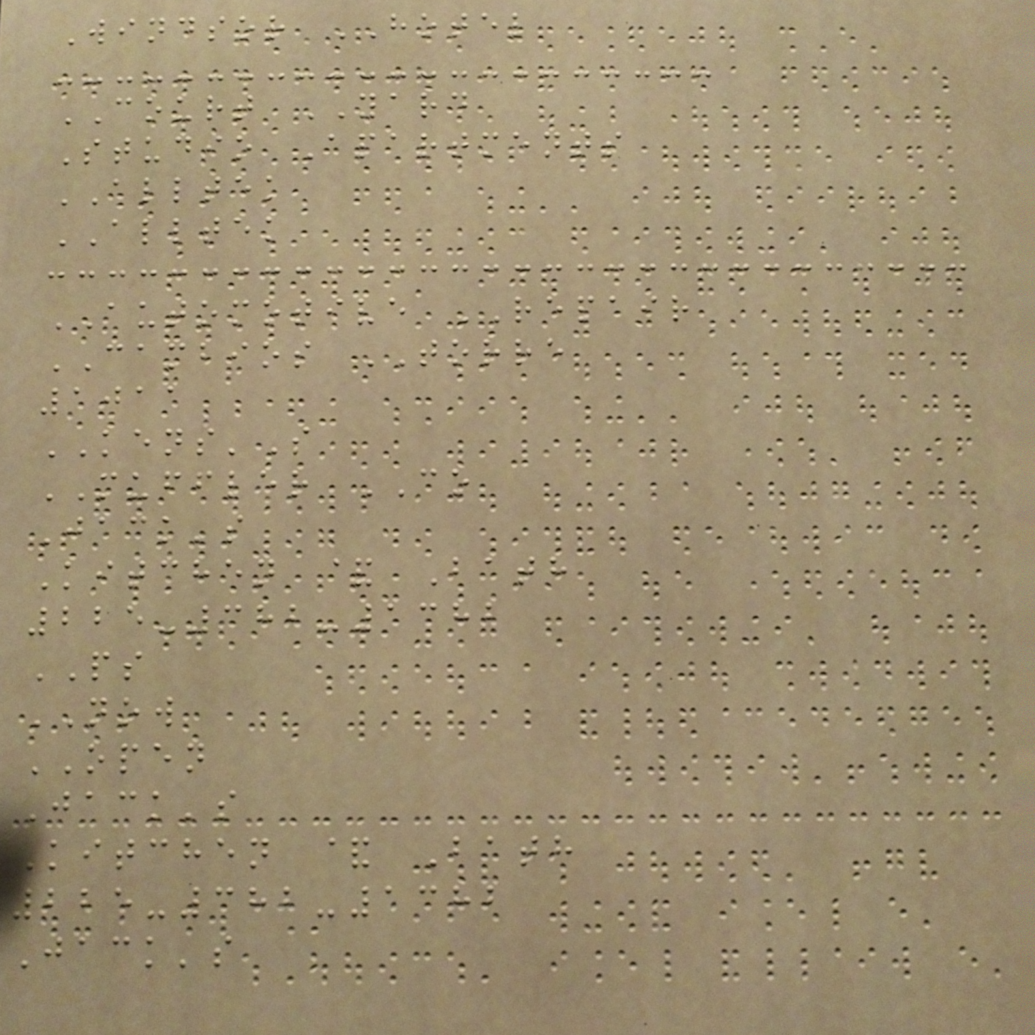Windsor HOTEL
COURT YARD
Studio Apartments
ALLTEK
ALLTEK
AUTOMOTIVE REPAIR
CAMBIOS TORRE
1011
KENS'S
MUFFLER CO
Jack's
Kitchen & Bath
225-382-1382
PS
NOW
OPEN
Jack's
Kitchen & Bath
225-382-1382
Jack's
